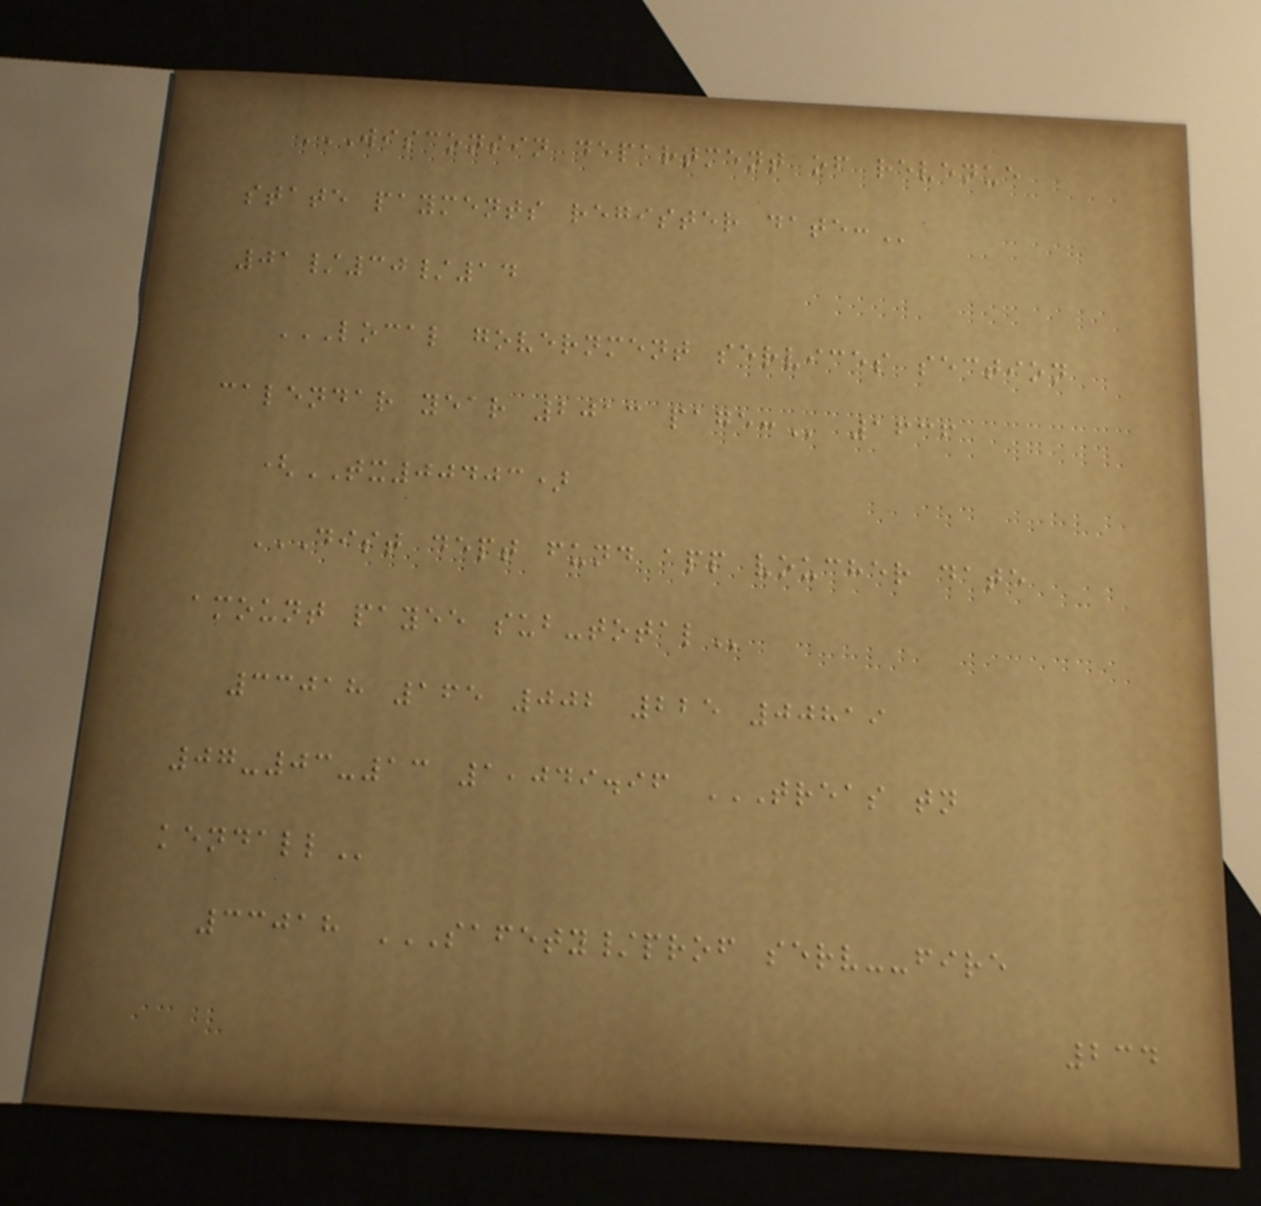WISCONSIN DEPARTMENT OF REVENUE
STATE PAYMENTS REGISTER DATE:
01/30/14
LOCAL GOVERNMENT SERVICES SECTION
CALENDAR YEAR 2013 PAGE: 1636
(TX00403)
DIST DEPT FUND APP VOUCHER DATE
AMOUNT PAYEE SUB-TOTAL
33018 165 002 225 00819
07-03-13 1,049.96 TREAS TN
KENDALL
33018 SAFETY/PROF SERV--FIRE
234
